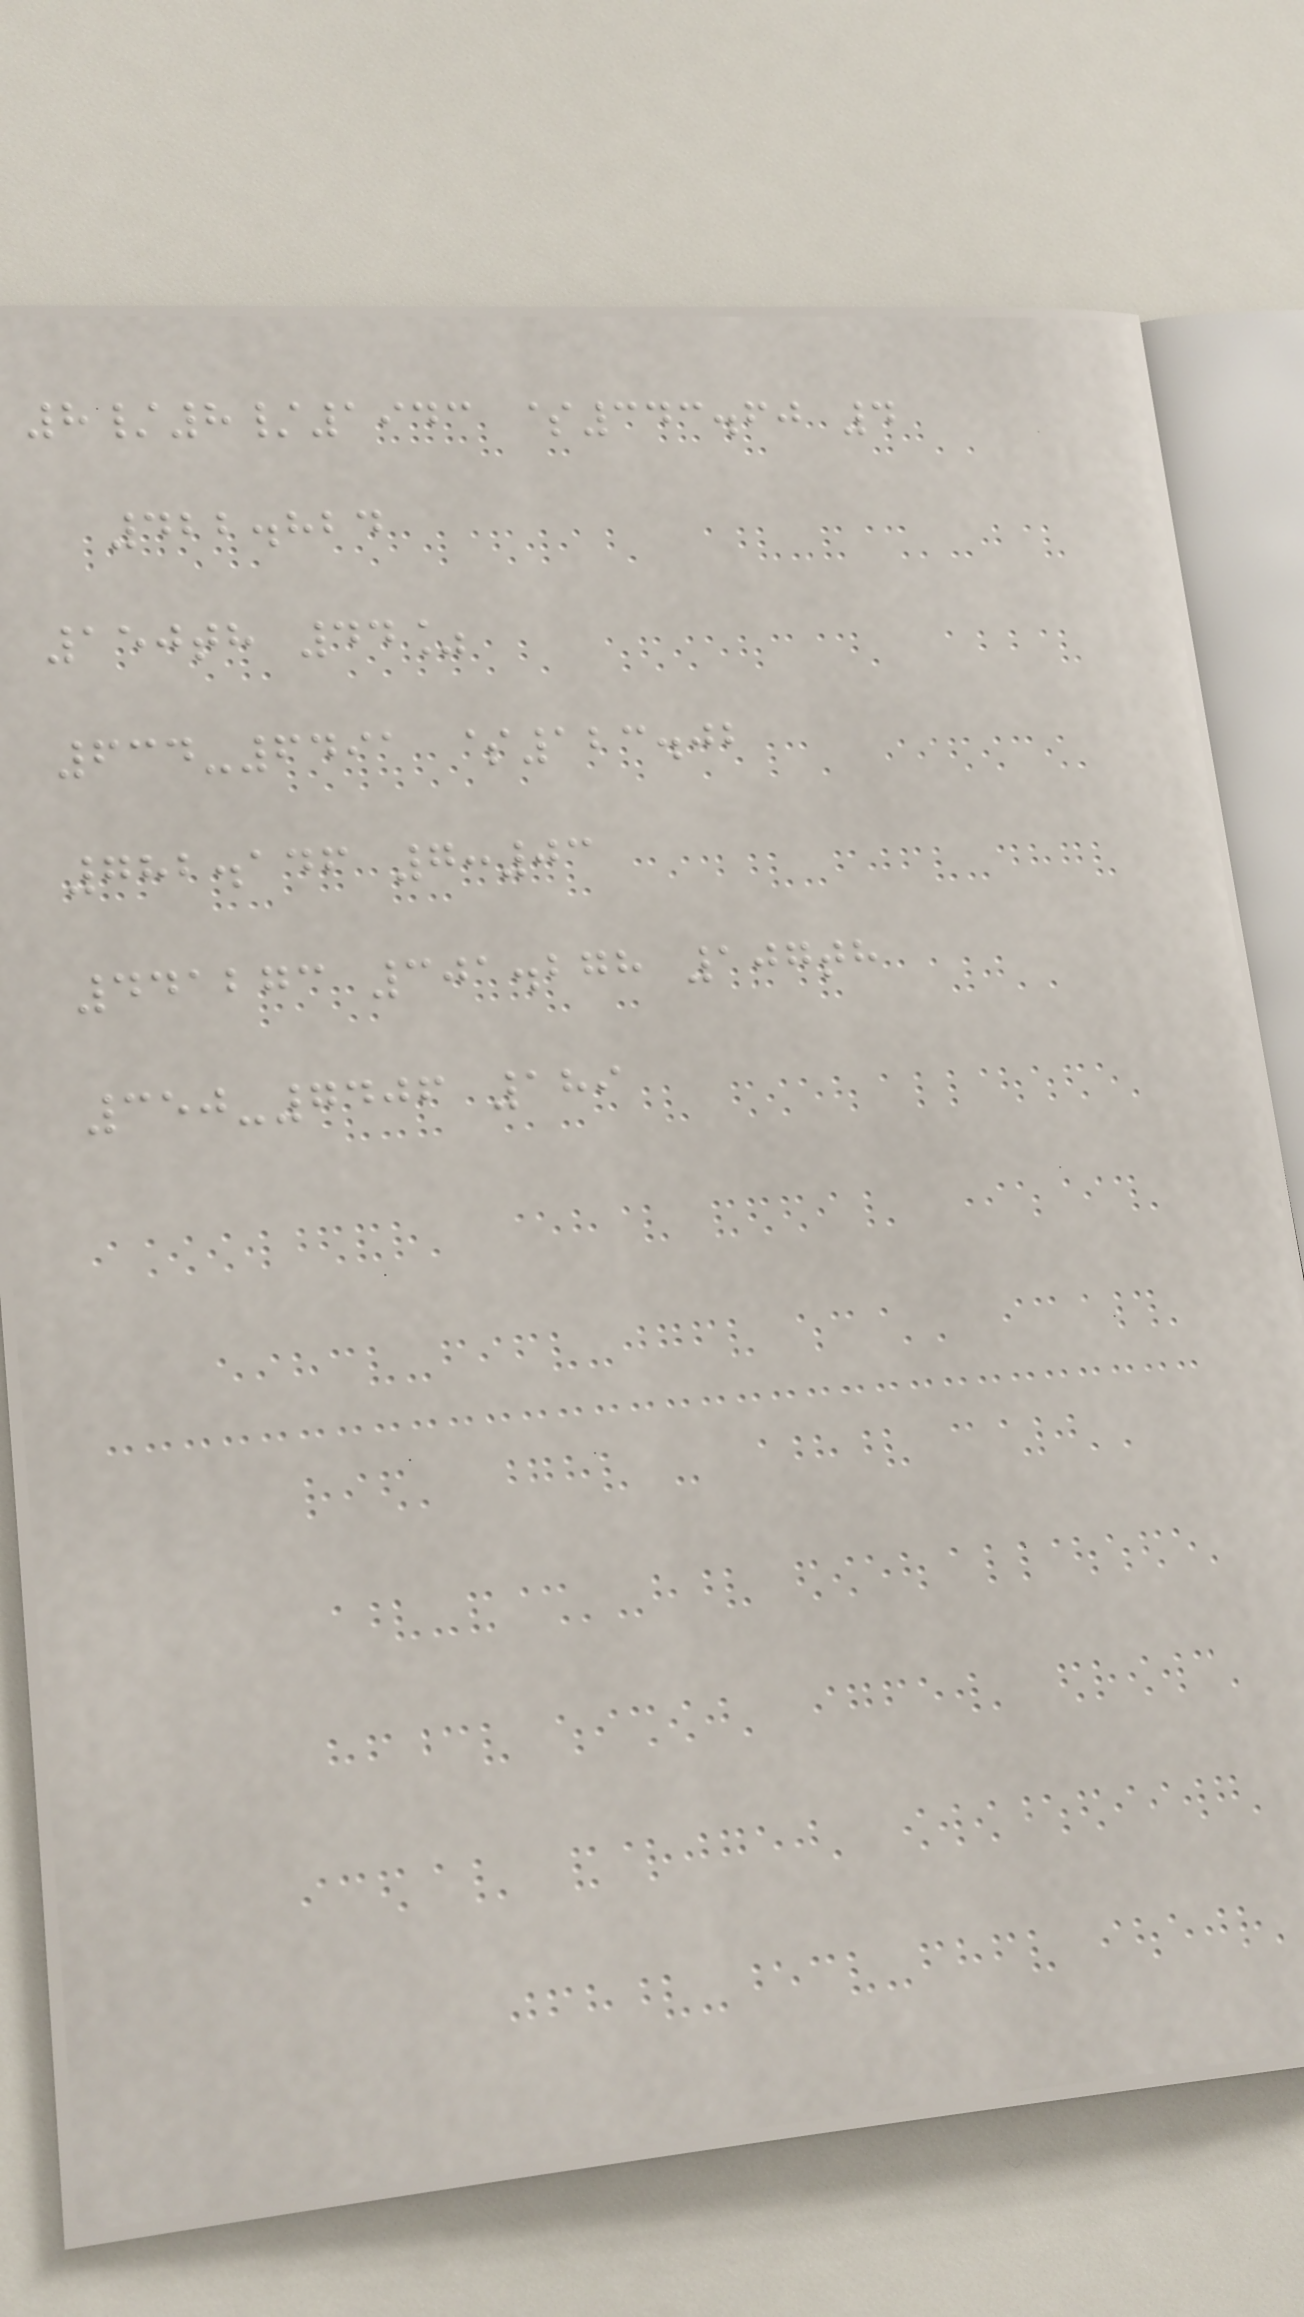8/8/1943 $343.60 4
422.824
150th 44%
634-6491 $123.02
782.146 7:03
441273 301.278 107th
350-7406 189
